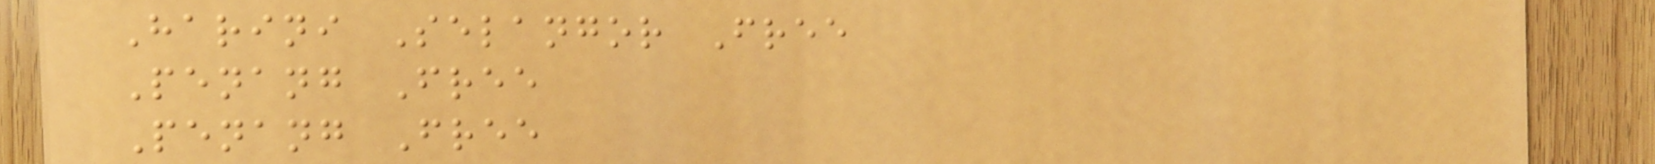Harini Selangor Free
Penang Free
Penang Free
